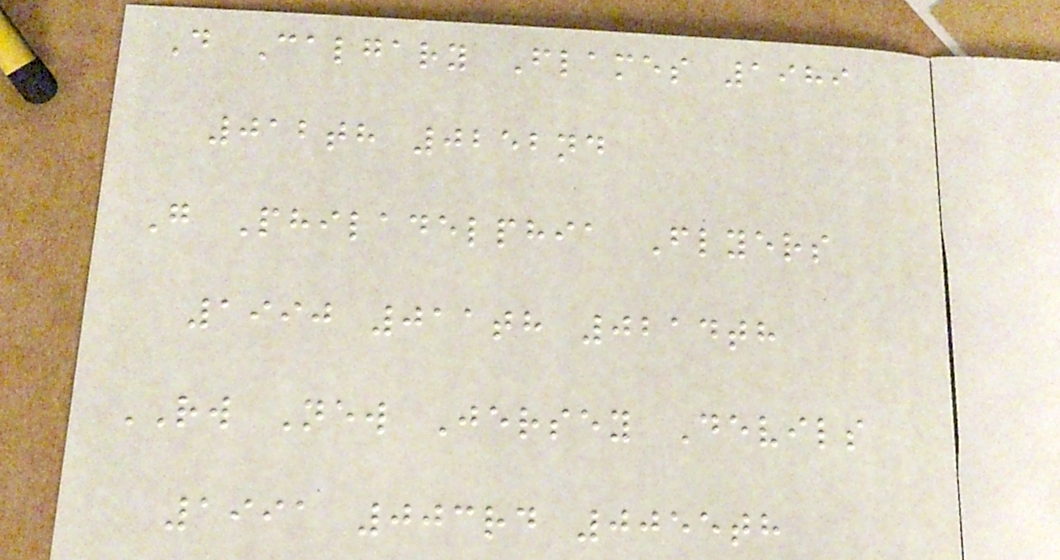D Calgary Flames 1989
012th 0252nd
G Philadelphia Flyers
1990 011th 0214th
RW New Jersey Devils
1991 003rd 0055th
